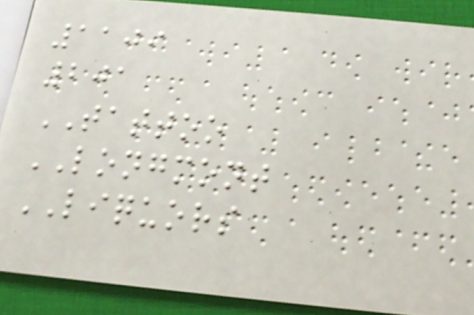1109
201
TATTOO
LONGMONT
LIQUORS
